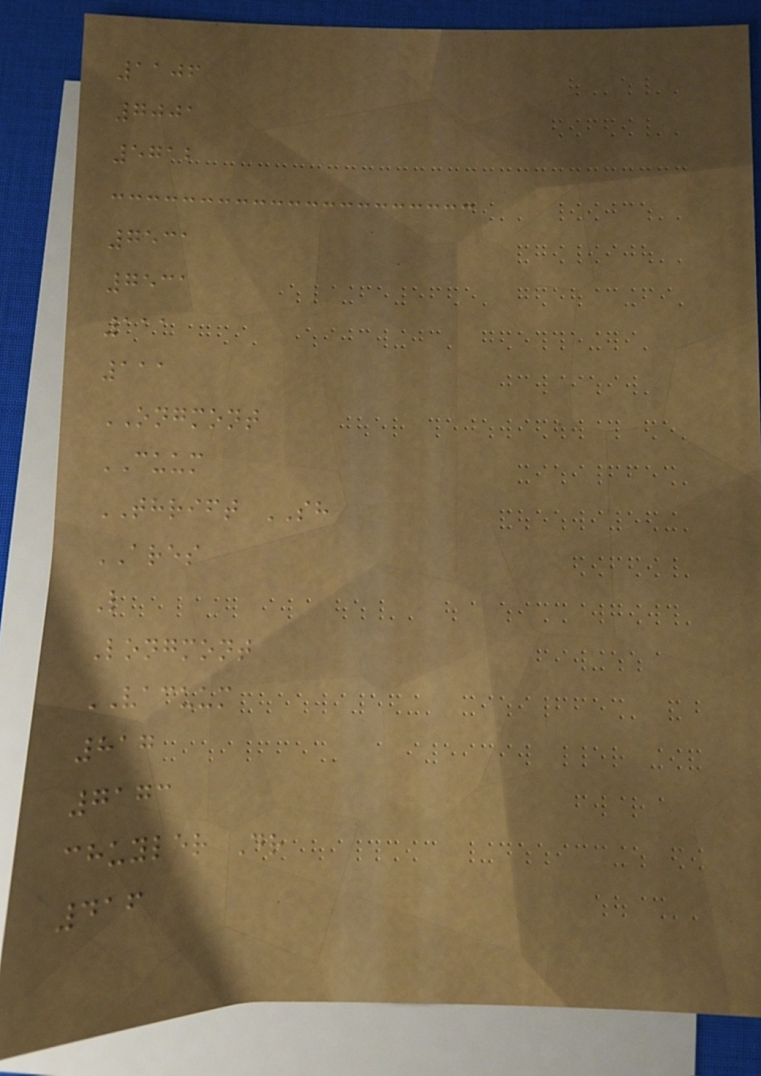1106
7001
5712
7531
7531
111
111
ONGMONT
CUUM
THRIFT SH
ARES
L
Longmont
VACUUM
817
7173
chuyler Dr
416
